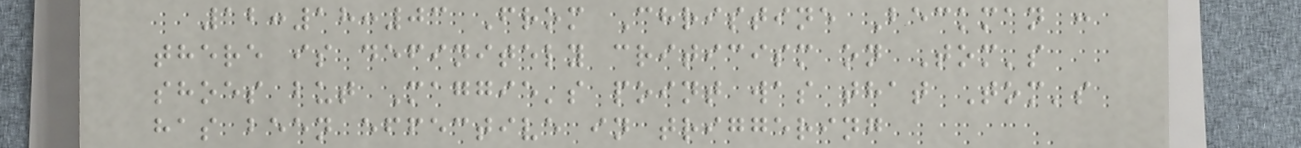12:18:03 From Christine Beckman :
there is definitely criticism on Tom's
shoes but Maggie's point was that Tom's
has been effective in triggering
